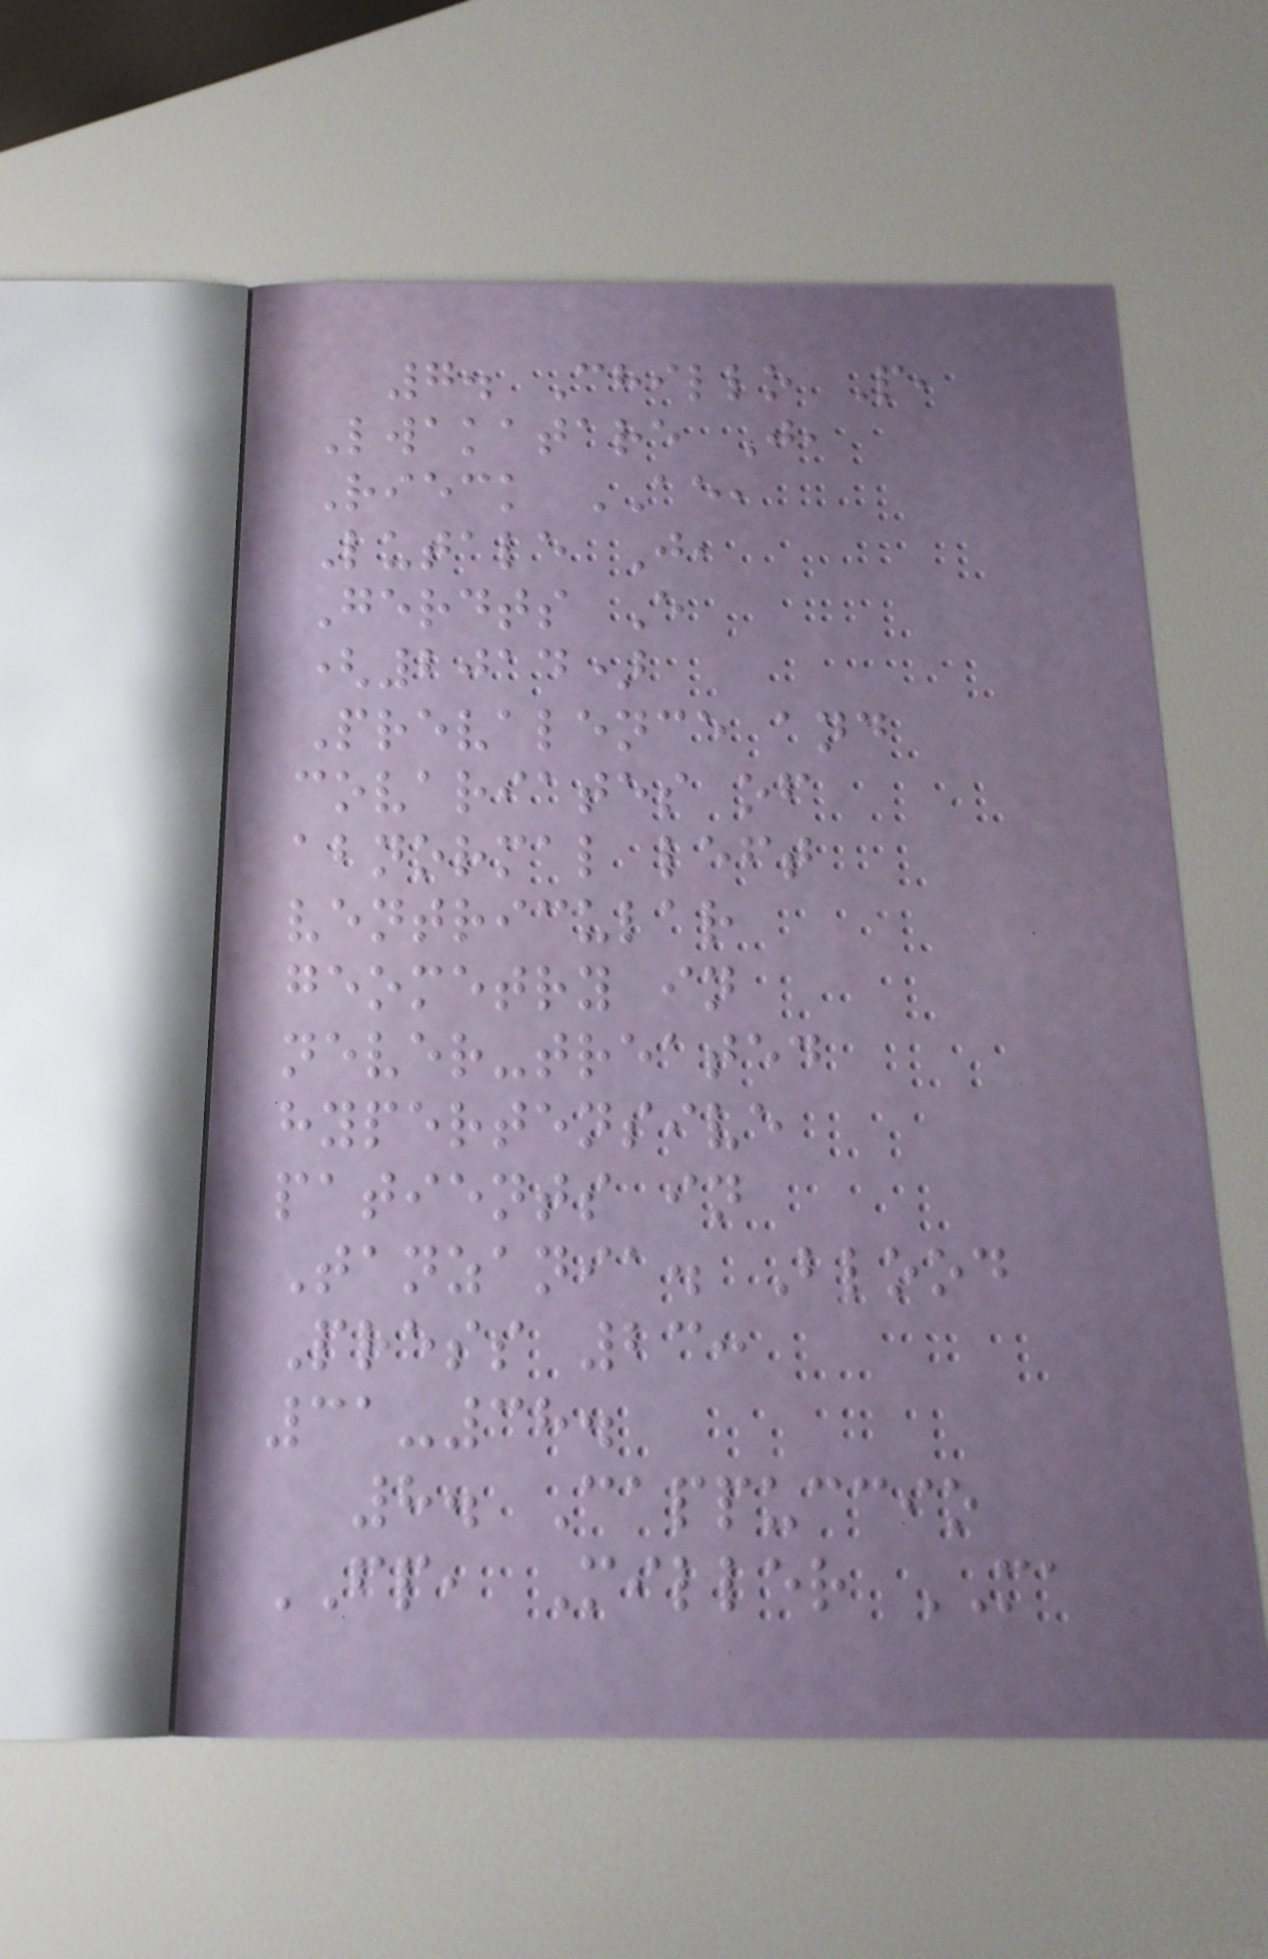7. Chillo P,
Lwakatare J,
Rieck AE,
Lutale J,
Gerdts E
(2014)
Prevalence and
covariates of
abnormal left
ventricular
geometry in
never-treated
hypertensive
patients in
Tanzania. Blood
Press 23:
31-38.
8. Cappuccio
FP, Miller MA
